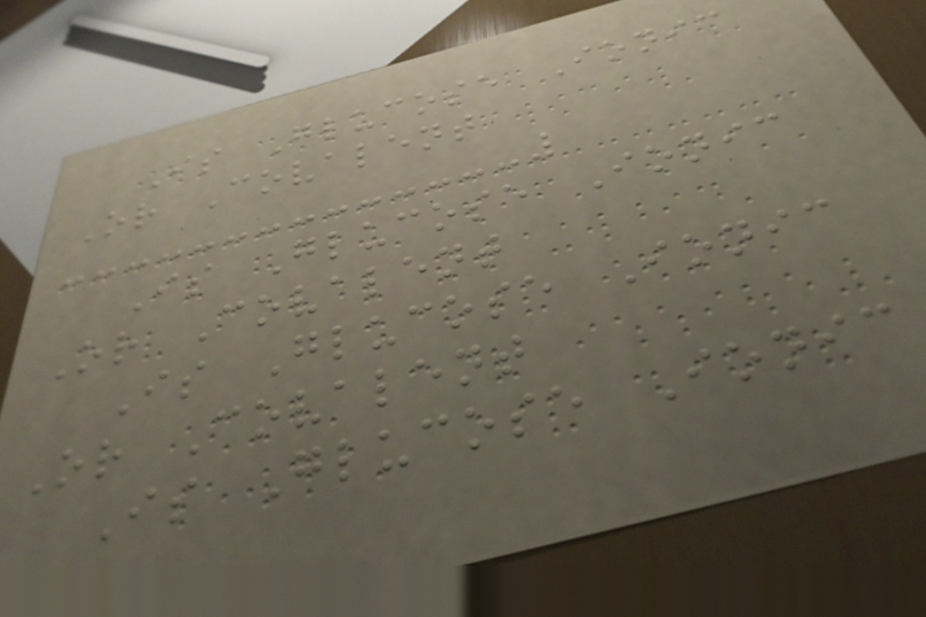Is Glucose Ionic
Or Covalent
Is Glucose Ionic
Or Covalent
Is Glucose Ionic
Or Covalent
Is Glucose Ionic
